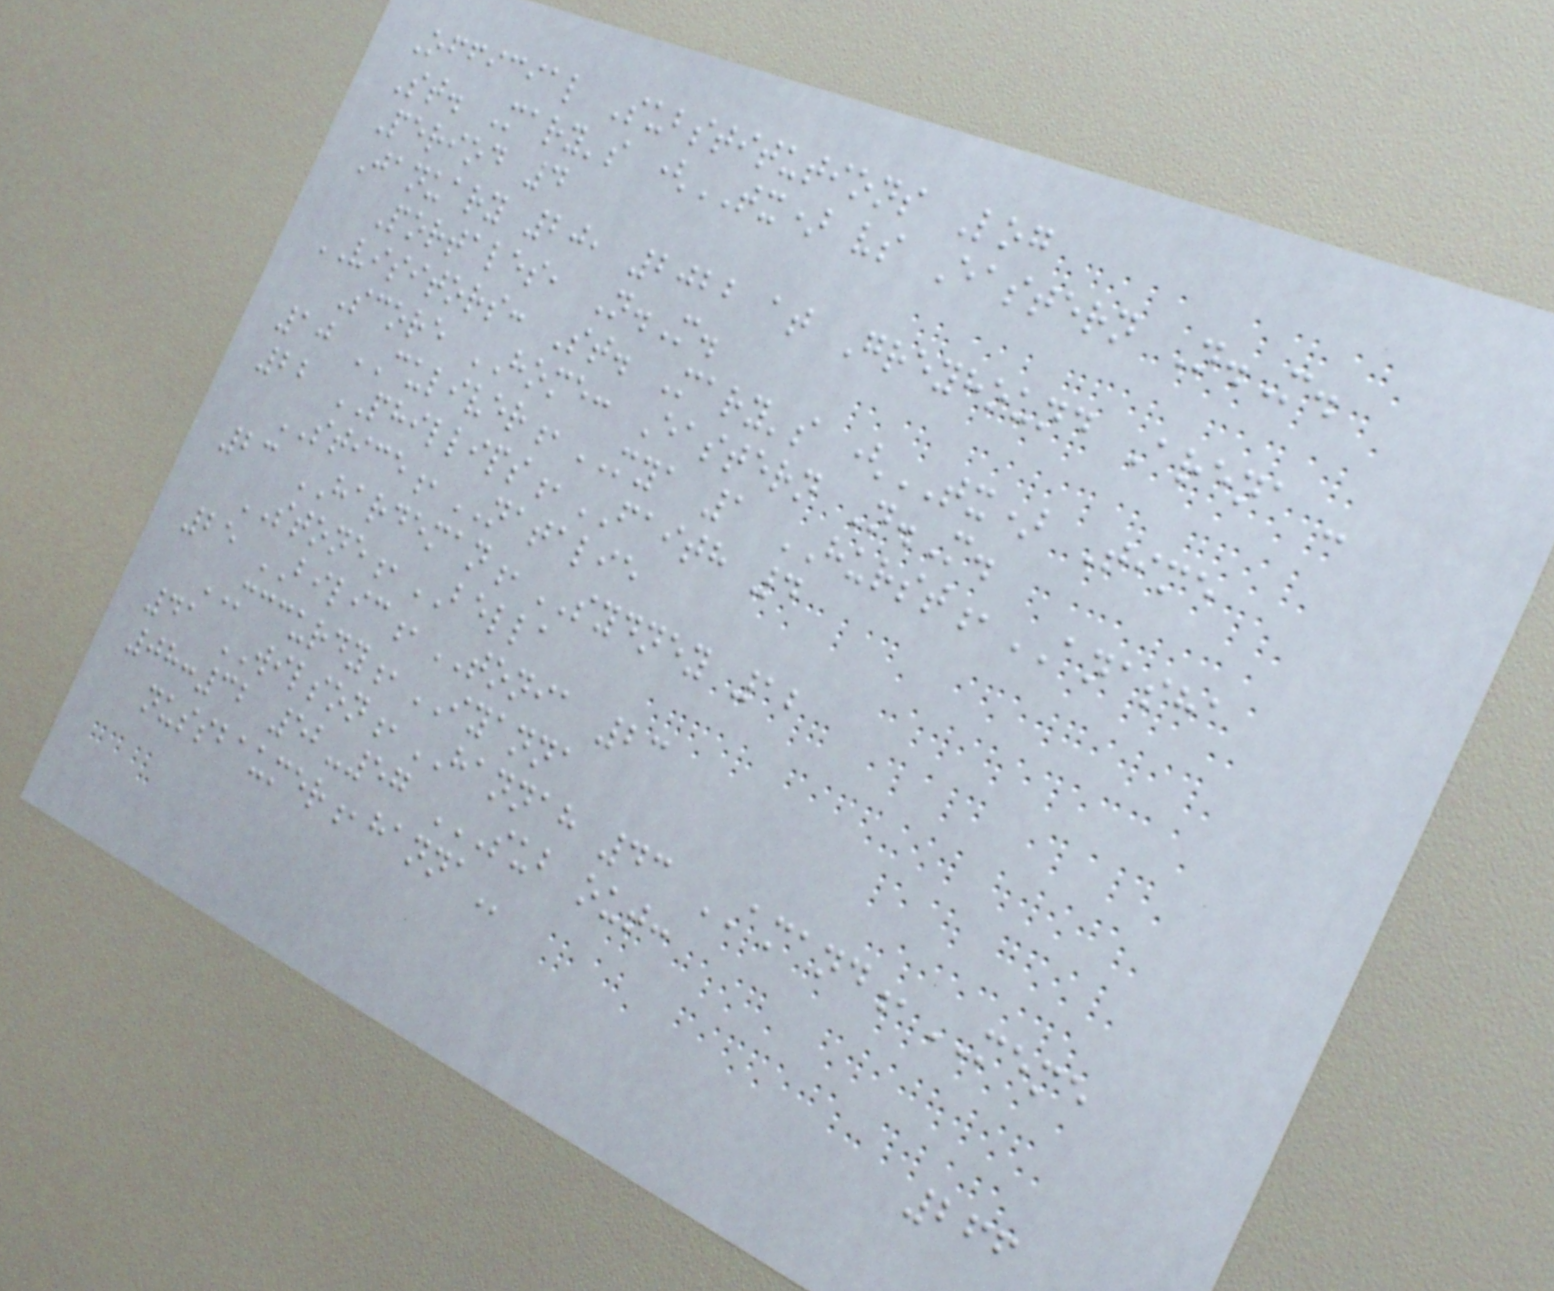Official Substitutions Log
St. Mary's (TX) vs Eastern N.M.
Period 4
January 20, 2022 at Greyhound Arena -
Portales, N.M.
VISITORS: St. Mary's (TX) Time
Score HOME: Eastern N.M.
10 CULIVER,MYA 1 HURST,ANASHA
22 PHILLIPS,FAITH 4
STICE,NATALIE
23 HARDEMAN,SYDNEY 12
STONE,BELLA
25 BILIC,TONIA 23
MCCURDY,IYANNA
41 WILSON,HANNAH 43 AMAND,MEME
08:32 52-57 SUB OUT:
NUSSBAUMER,HANNA
266
